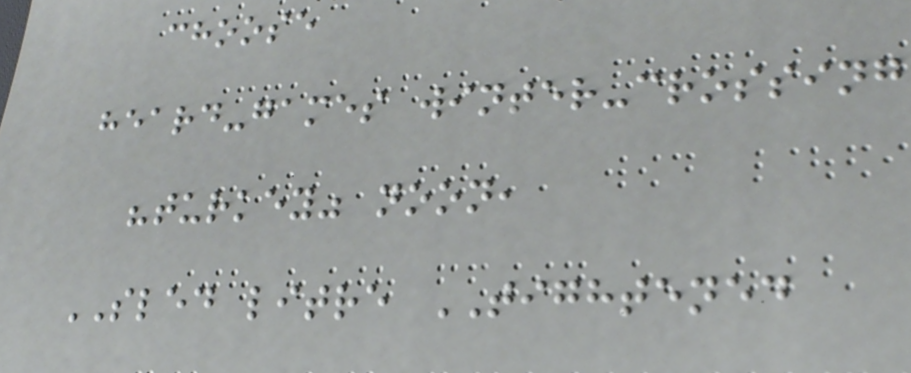choose
heard-games winter-crossing
"turkey" noon,
SLED litre TIGHTENED
